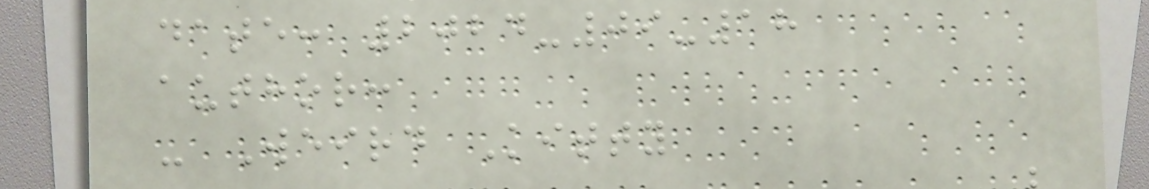date: 2024-09-18
author:
- Weird Kitty
